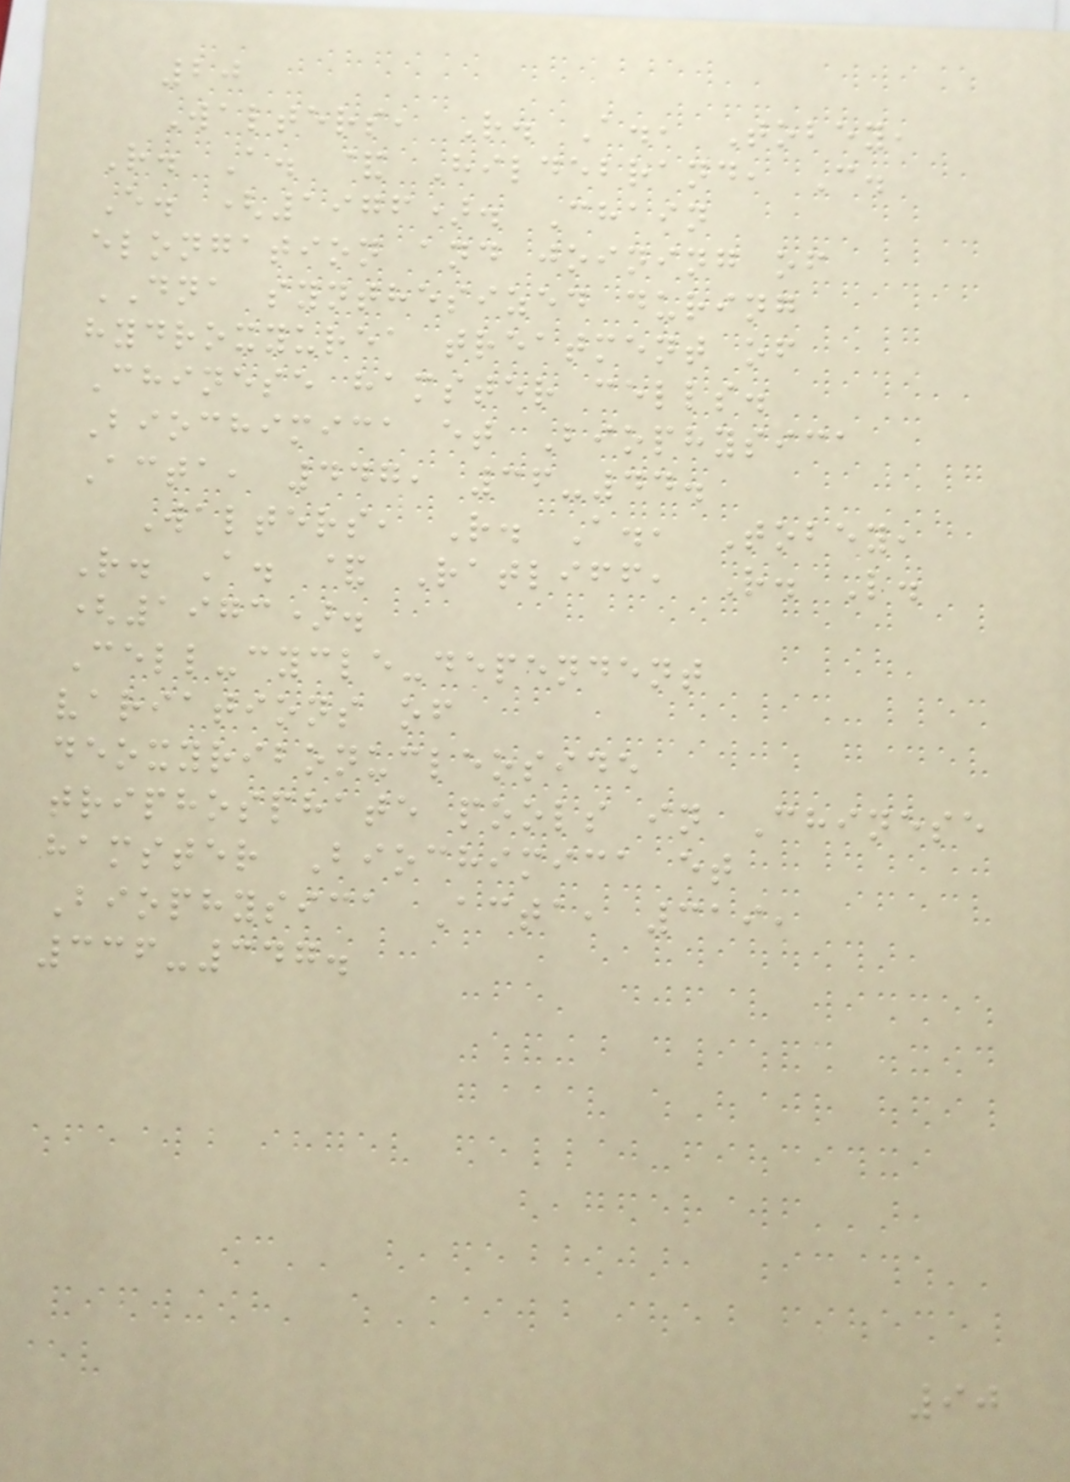20
Walters, R. A., Tobey,
R. A. & Hildebrand, C.
E. (1976). Chain
elongation and joining of
DNA synthesized during
hydroxyurea treatment of
Chinese hamster cells.
Biochimica et Biophysica
Acta, 447, 36-44.
Walters, R. A., Tobey,
R. A. & Ratliff, R. L.
(1973).
Cell-cycle-dependent
variations of
deoxyribonucleoside
triphosphate pools in Chinese
hamster Biochimica et
Biophysica Acta, 319,
336-347.
90
